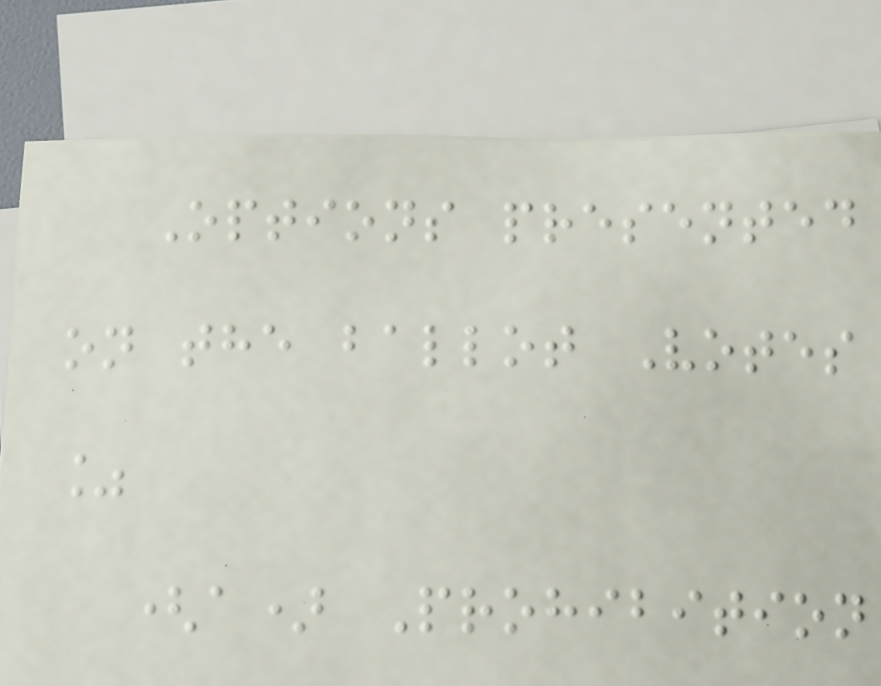Options presented
on the ballot Votes
%
(a) Prohibition
